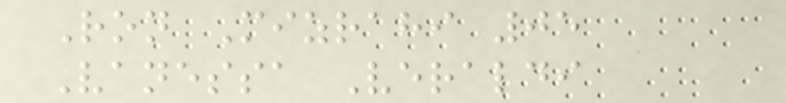Ron Mizrahi 05
Vanessa Veraldi
